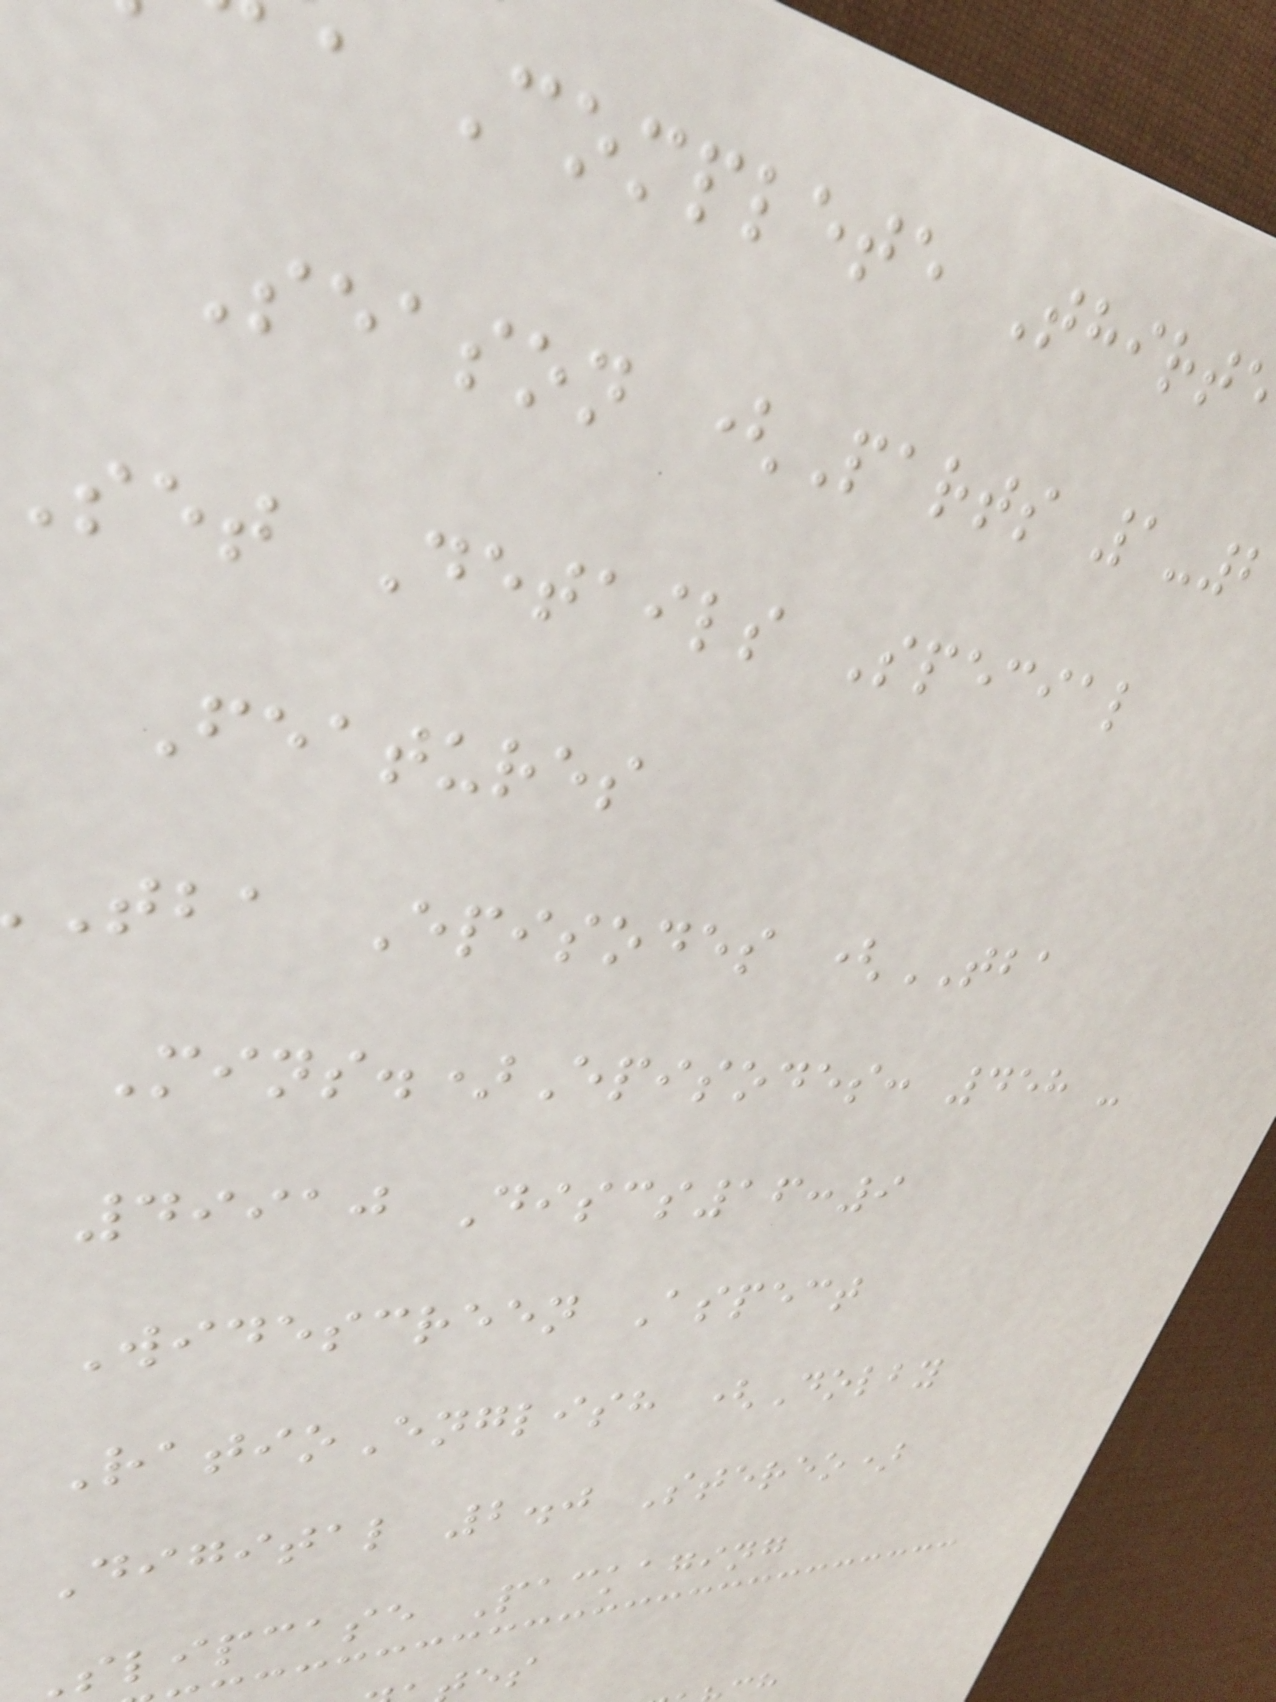Complete Thirt
Season (Parts 1-2
set Details Special
Features
tba Episodes (TBA
Mins.)Episodes: 458 -
49910 Discs16:9
Widescreen Aspect
RatioEnglish (Dolby
Digital 2.0 Stereo)
slipcase Packaging
